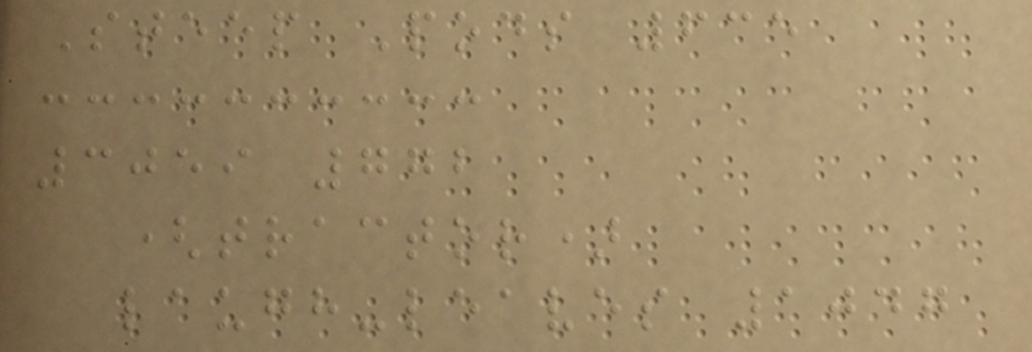Steep Pods 635
3059 772
(tractor)
laugh-leaves 1047
